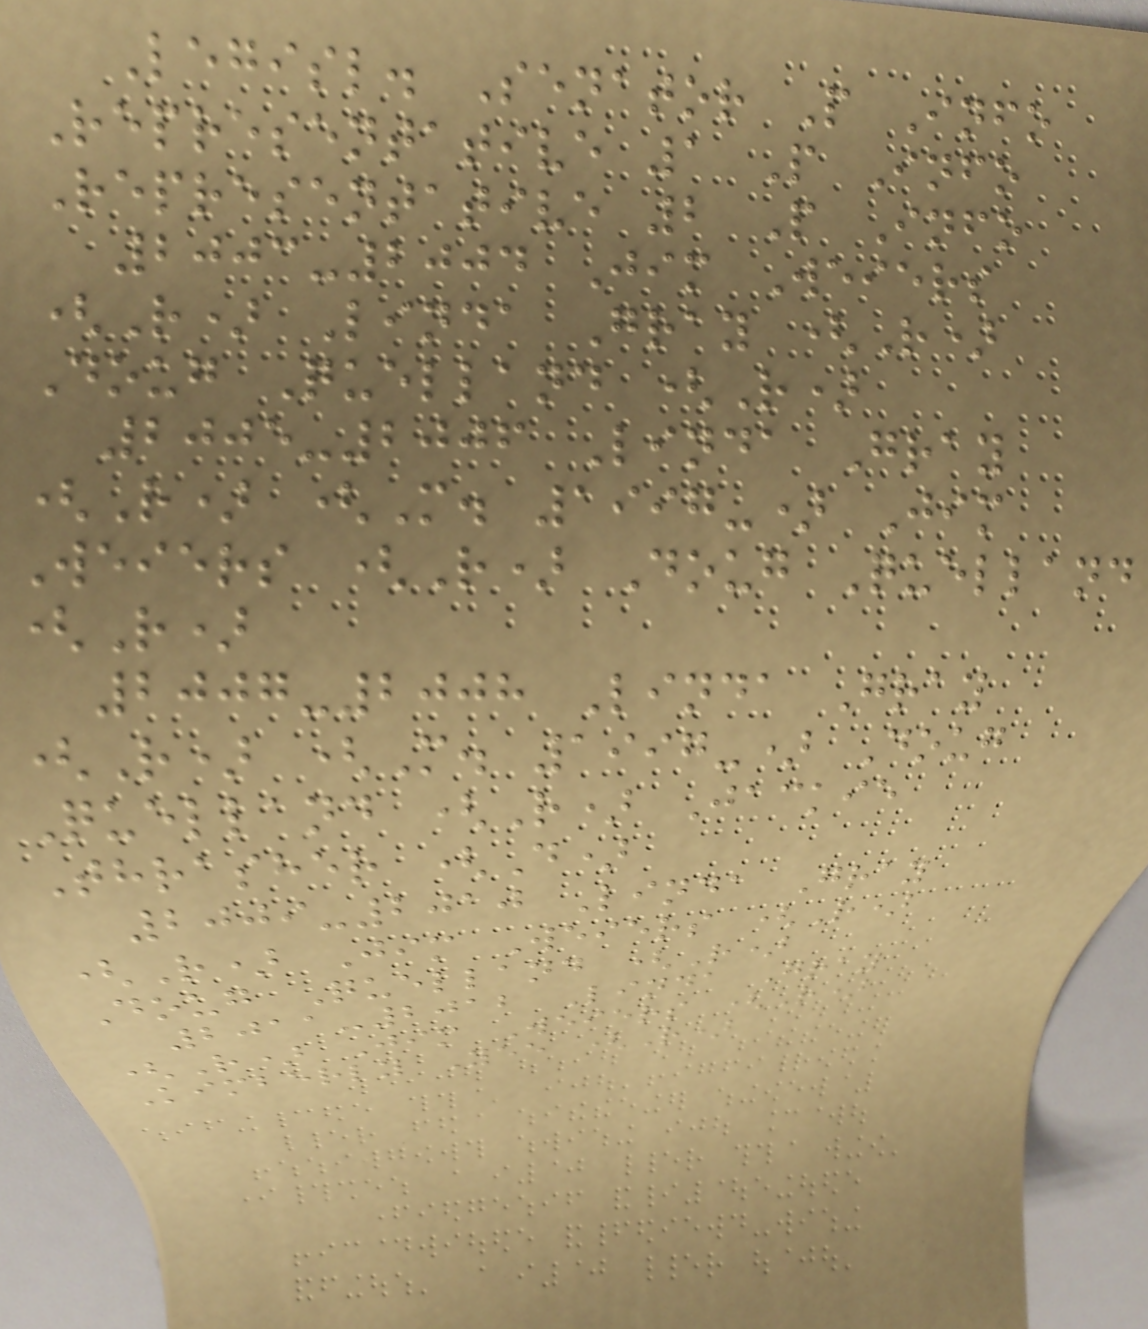Legisl. Senator P Info
Representative 1 P Info
Representative 2 P Info
2003-2004 Jim Weiers
(R) Linda Gray (R)
Doug Quelland (R)
2005-2006 Linda Gray
(R) (M. 1997-) Jim
Weiers (R) Doug Quelland
(R)
2007-2008 Linda Gray
(R) (M. 1997-) Doug
Quelland (R) Jackie
Thrasher (D)
2009-2010 Linda Gray
(R) Jim Weiers (R)
Doug Quelland (R)
2011-2012 Linda Gray
(R) Jim Weiers (R)
Kimberly Yee (R)
